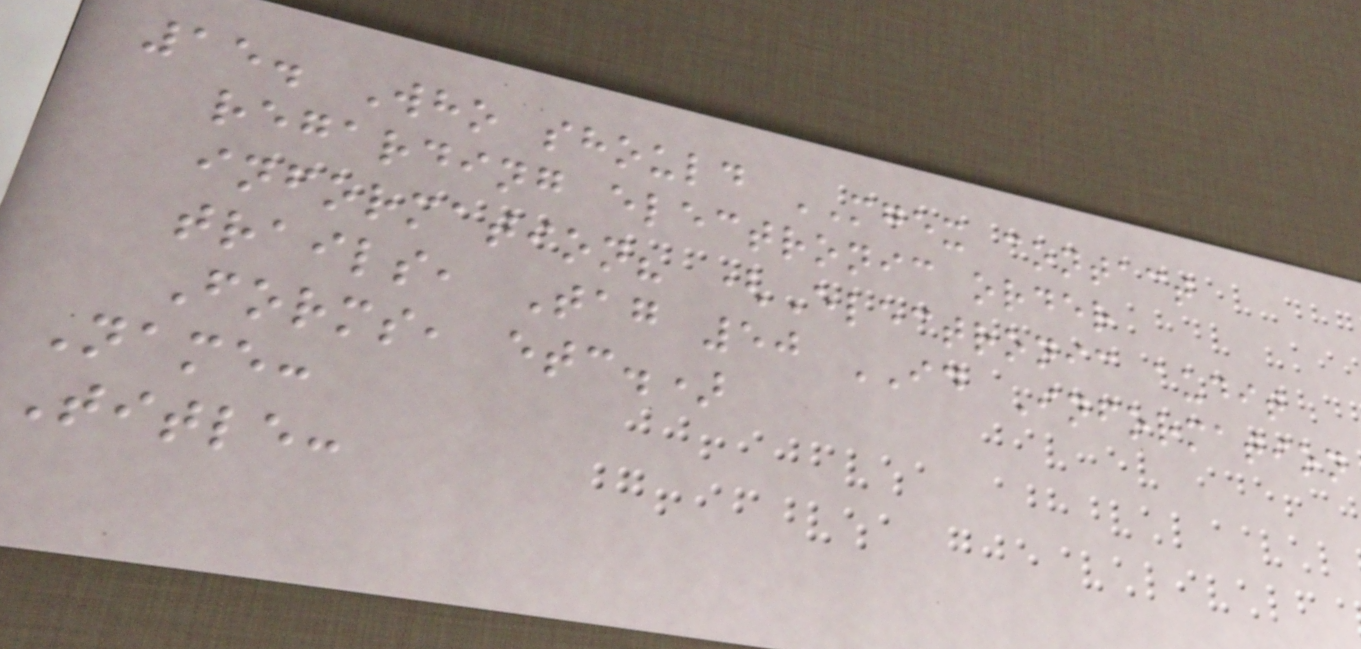15. Who should MGEX contact
regarding electronic order
information? (Electronic audit
trails, Tag 50 ID Information
Forms, etc.)
Name:
Title:
